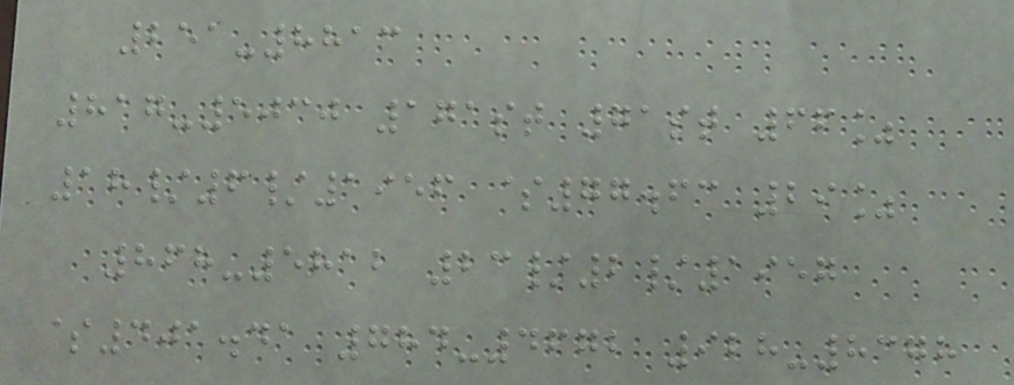251-8813
817-5030 171st 71st 66%
18/6/1956 $77.63 29%
868-5812 23/2/1957
$401.41 784-4672 928-8378
